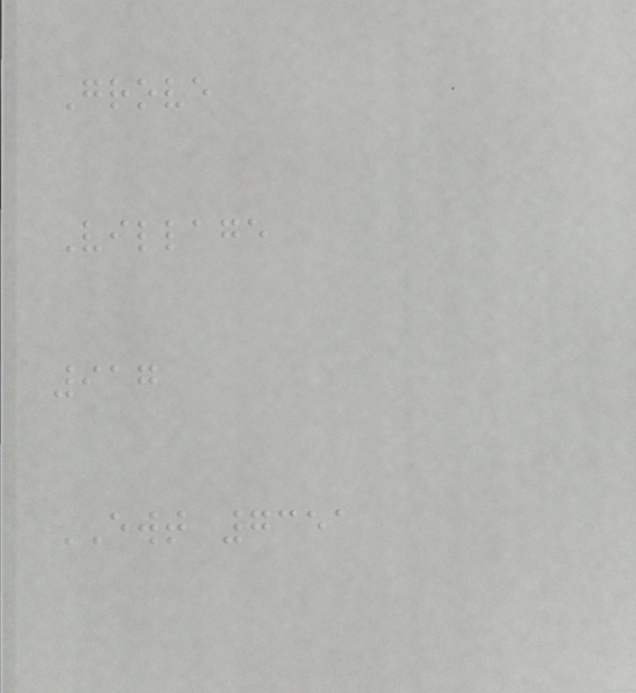Grove
Village
917
EWT 7351
